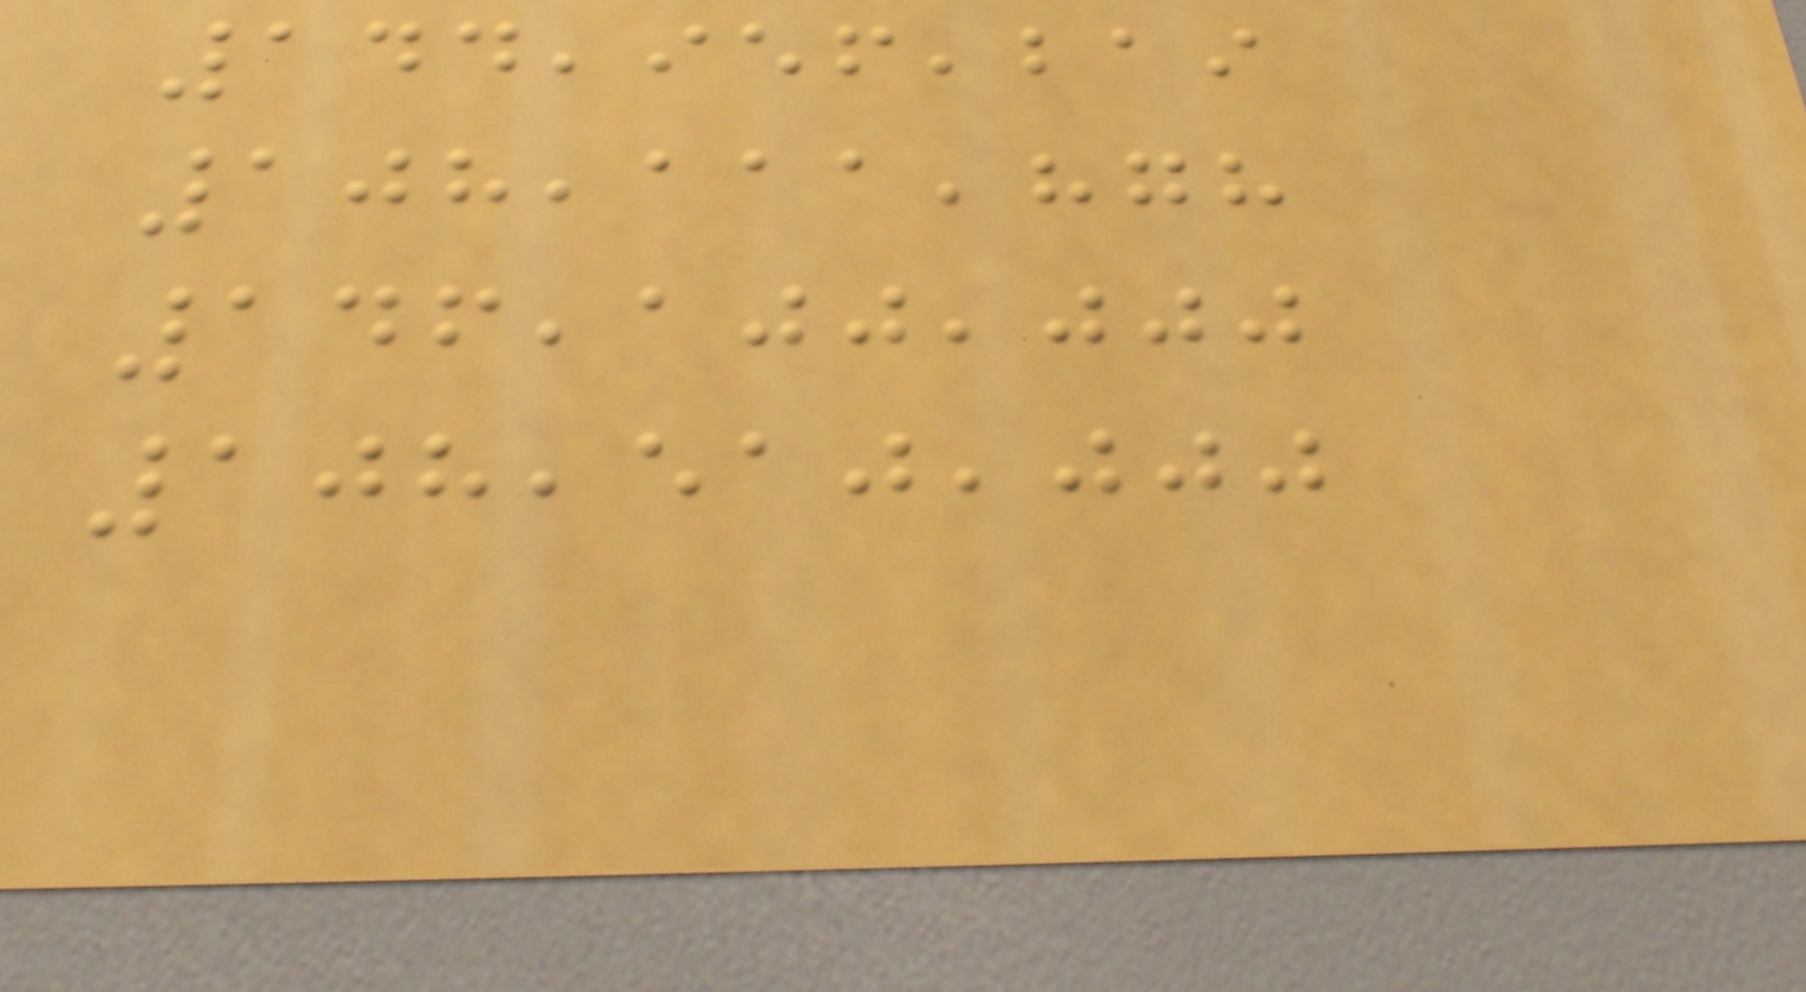144,956,219
108,111,878
146,100,000
108,510,000
